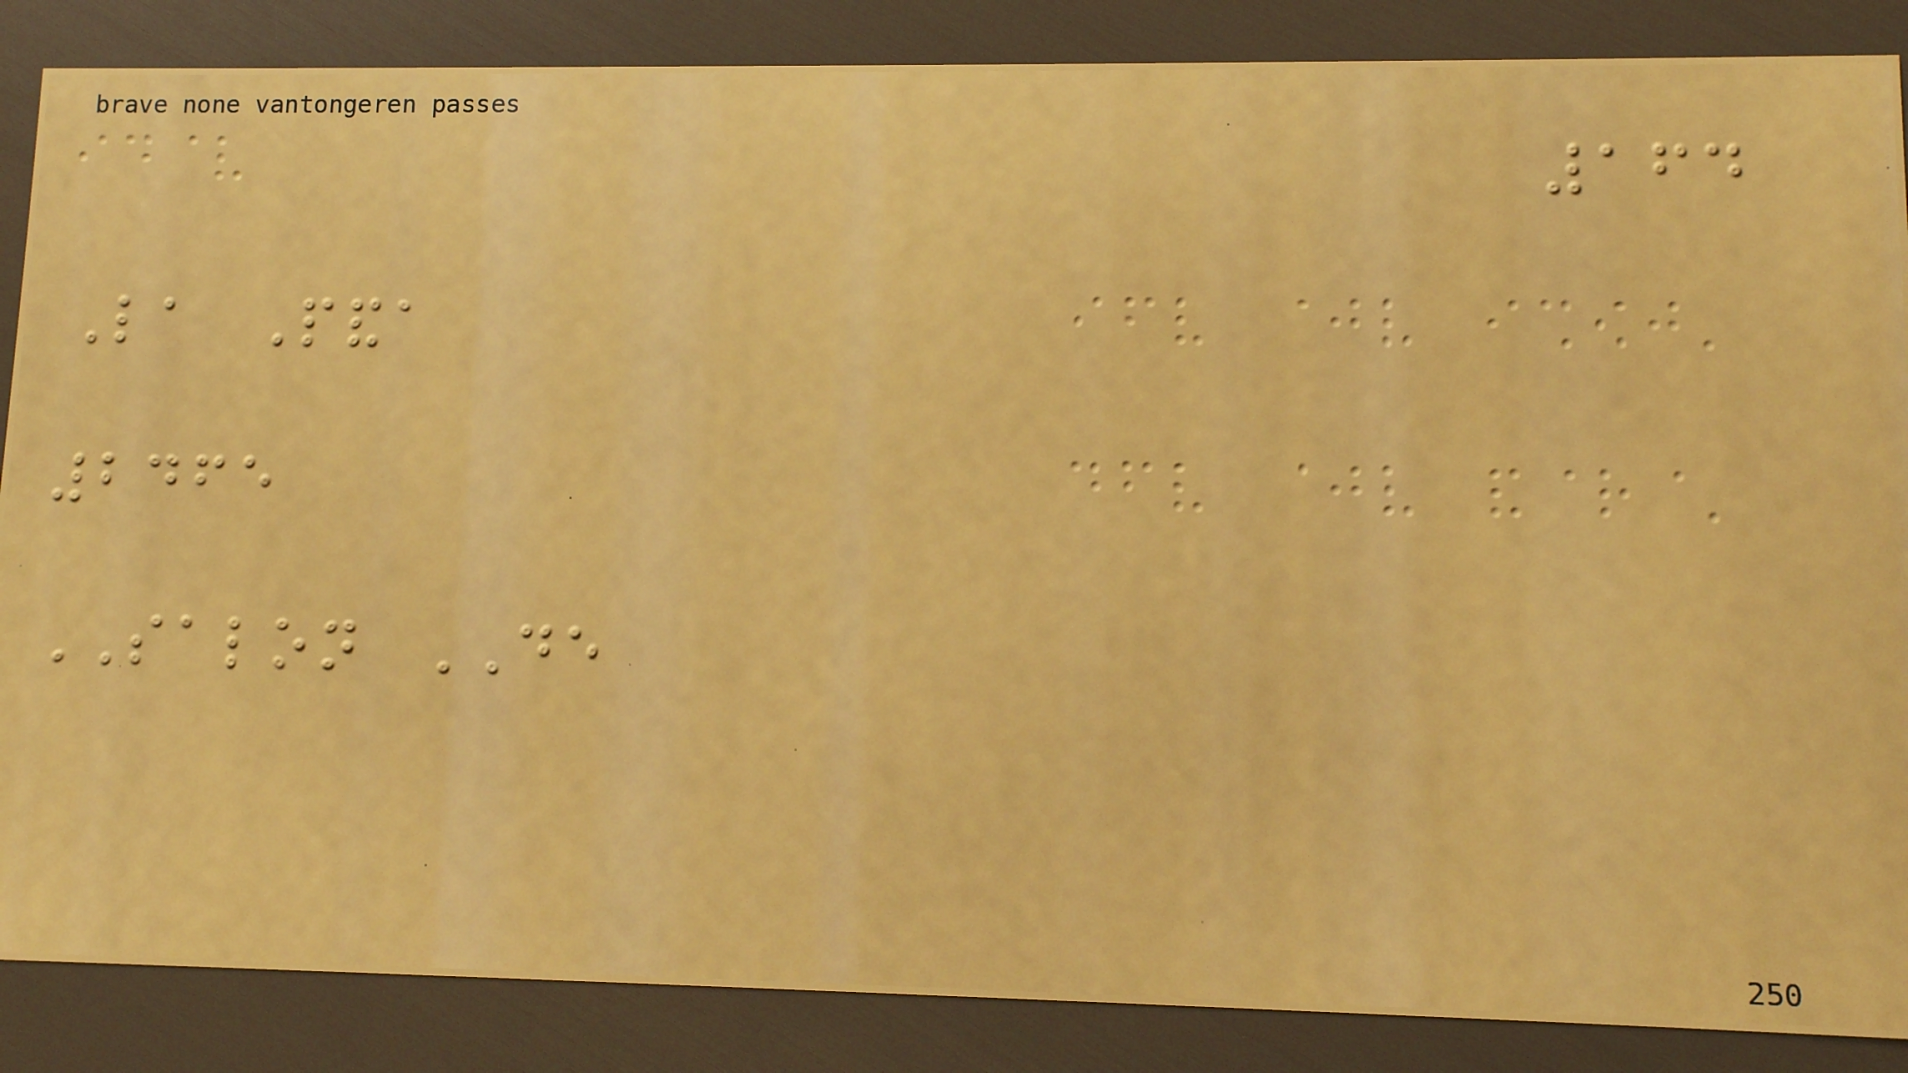164
La Panda
2465
SALON DE
